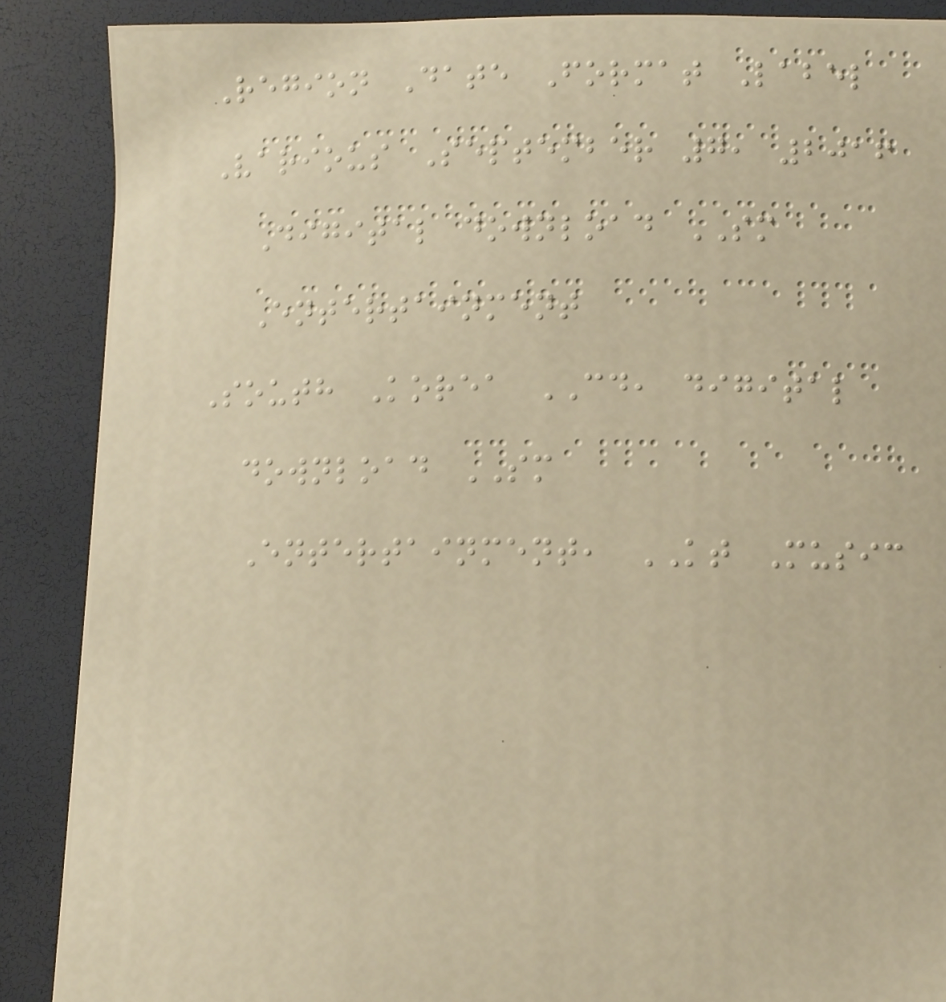Region Date Format Label
Various September 7, 2016
Digital download SM
Entertainment
South Korea CD, digital
download SM
Entertainment, KT Music
